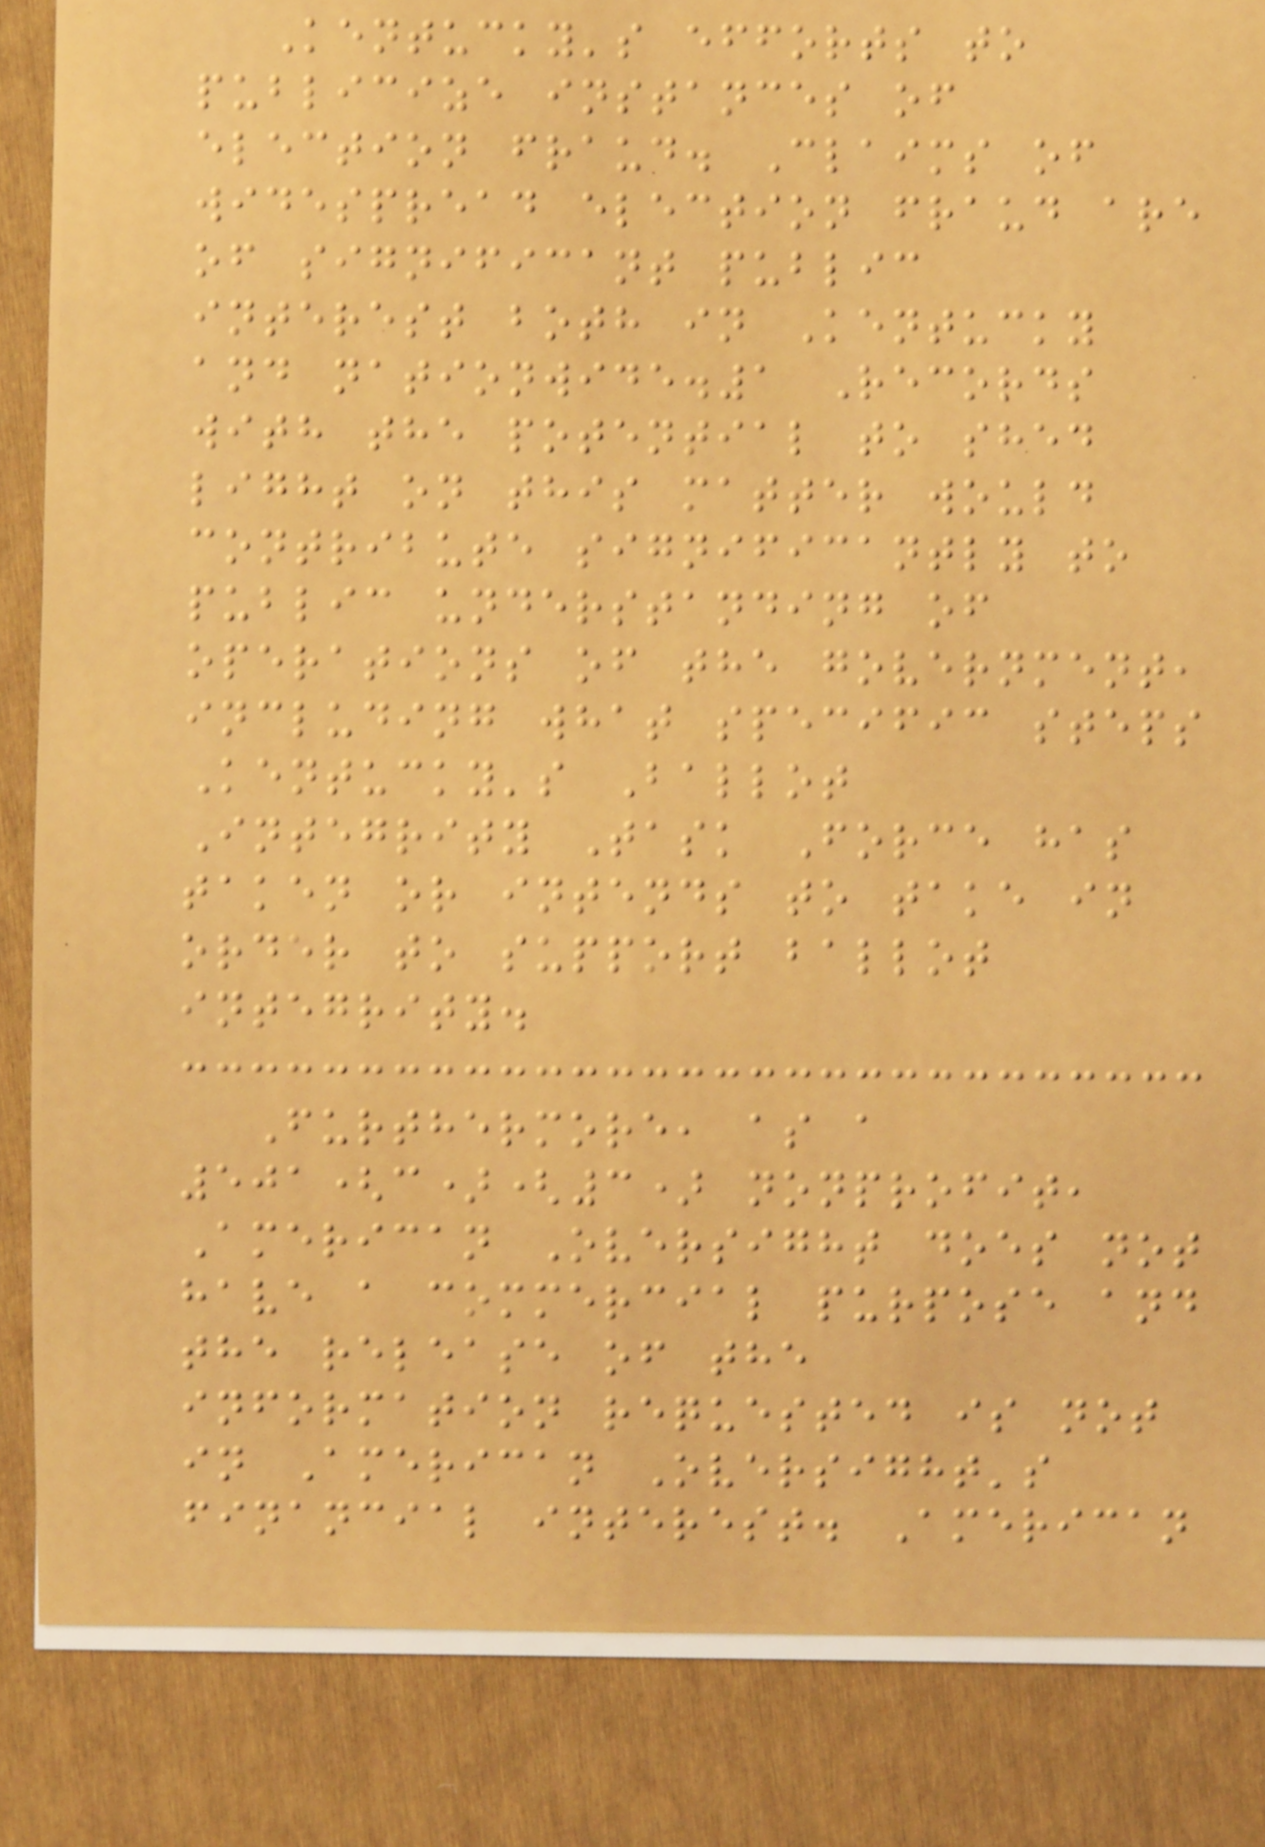Kentucky's efforts to
publicize instances of
election fraud. Claims of
widespread election fraud are
of significant public
interest both in Kentucky
and nationwide.1 Records
with the potential to shed
light on this matter would
contribute significantly to
public understanding of
operations of the government,
including what specific steps
Kentucky's Ballot
Integrity Task Force has
taken or intends to take in
order to support ballot
integrity.
Furthermore, as a
501(c)(3) nonprofit,
American Oversight does not
have a commercial purpose and
the release of the
information requested is not
in American Oversight's
financial interest. American
